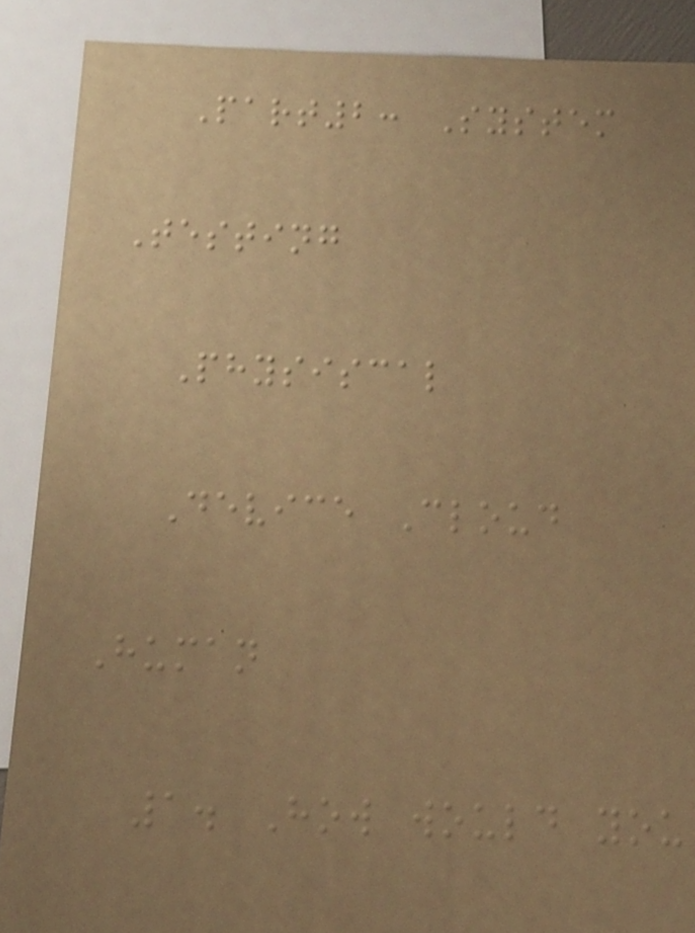Part2: System
Testing
Physiscal
Device Cloud
Human
1. How would you
